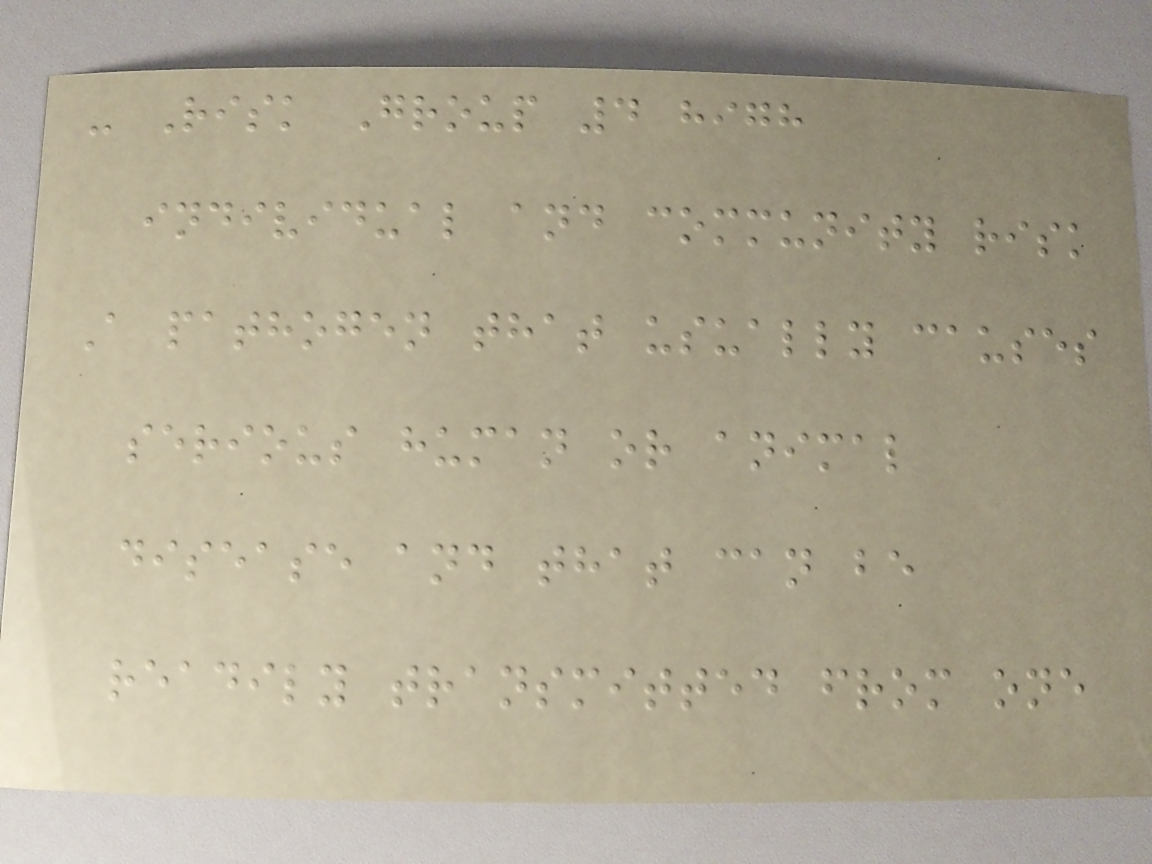- Risk Group 4 high
individual and community risk
A pathogen that usually causes
serious human or animal
disease and that can be
readily transmitted from one
